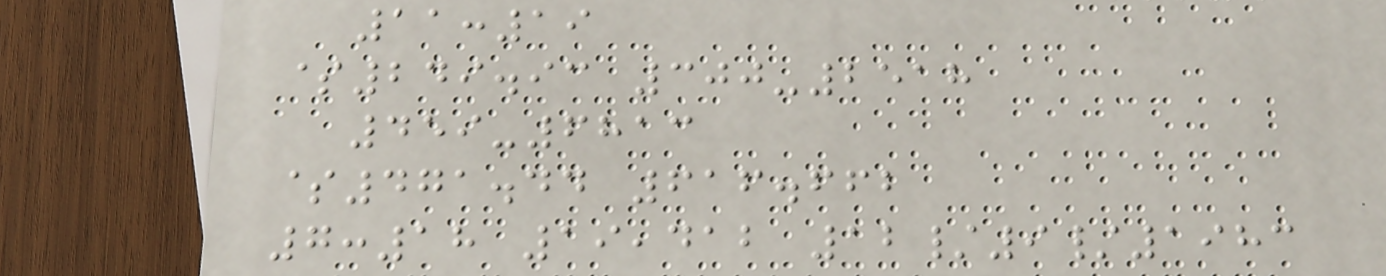11:19
$249.93 300-2518
459-6813
$471.44 616.662
7:18 19,412 12/9/1983
